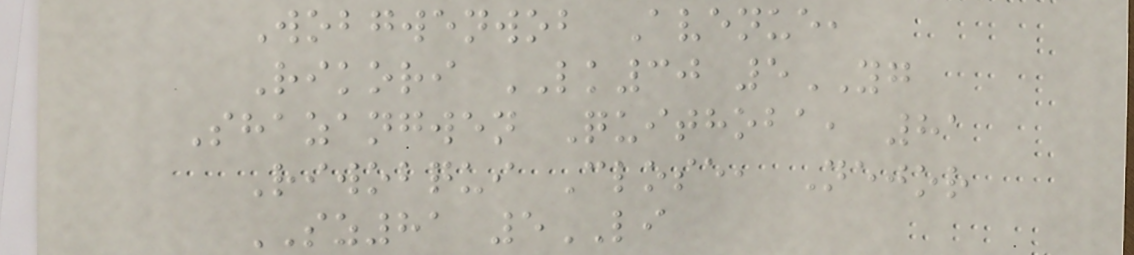Wobgwenwob Avenue,
Rikori LK30 5YG
Shazangwen Quithoba, 81
Riwobqui Close, Nejor
SZ81 5LI
